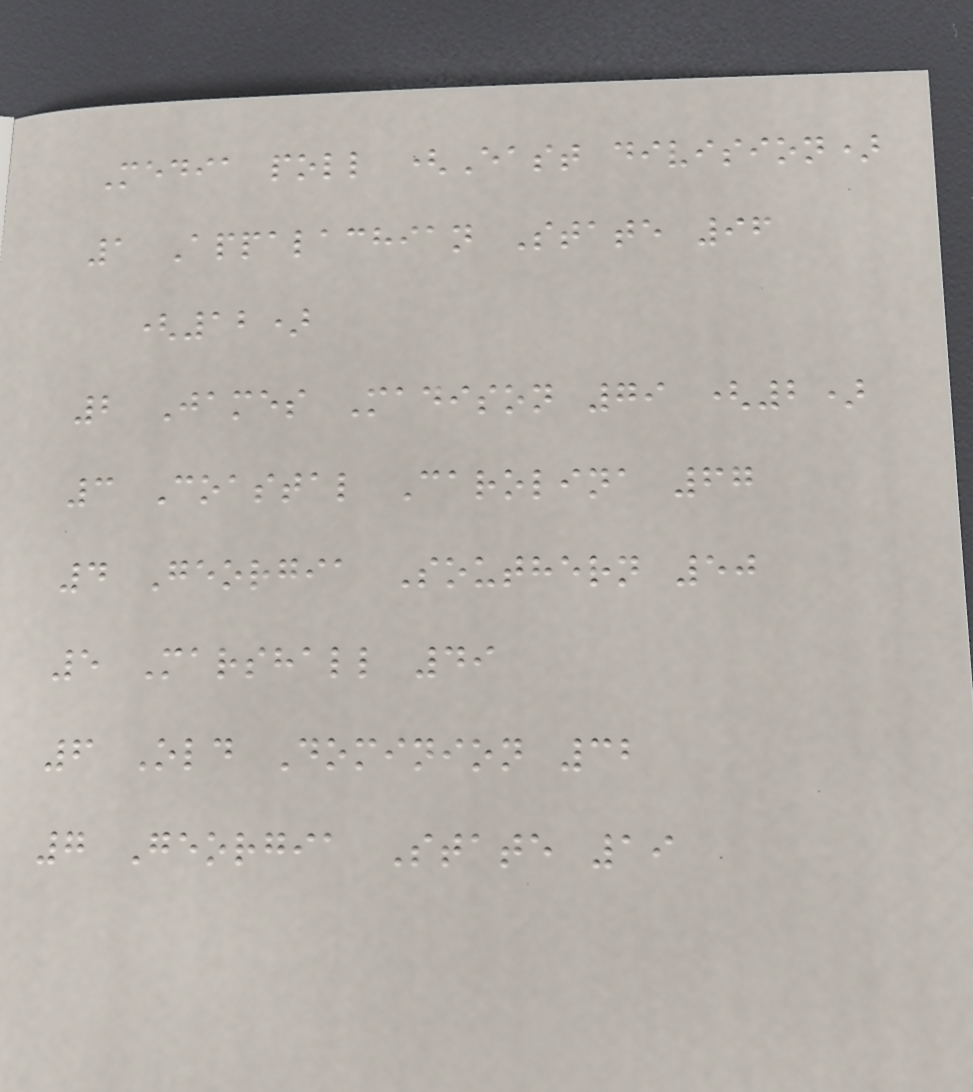Media poll (East division)
1 Appalachian State 96
(12)
2 James Madison 79 (2)
3 Coastal Carolina 67
4 Georgia Southern 50
5 Marshall 49
6 Old Dominion 32
7 Georgia State 19
